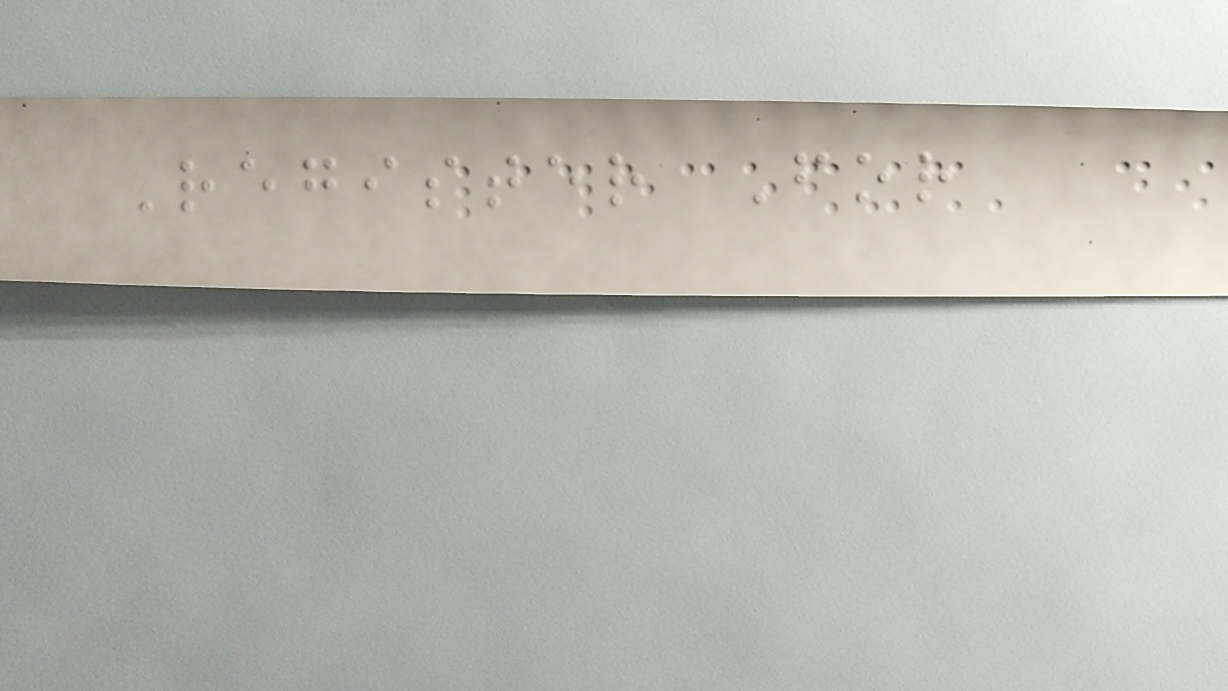Register For
